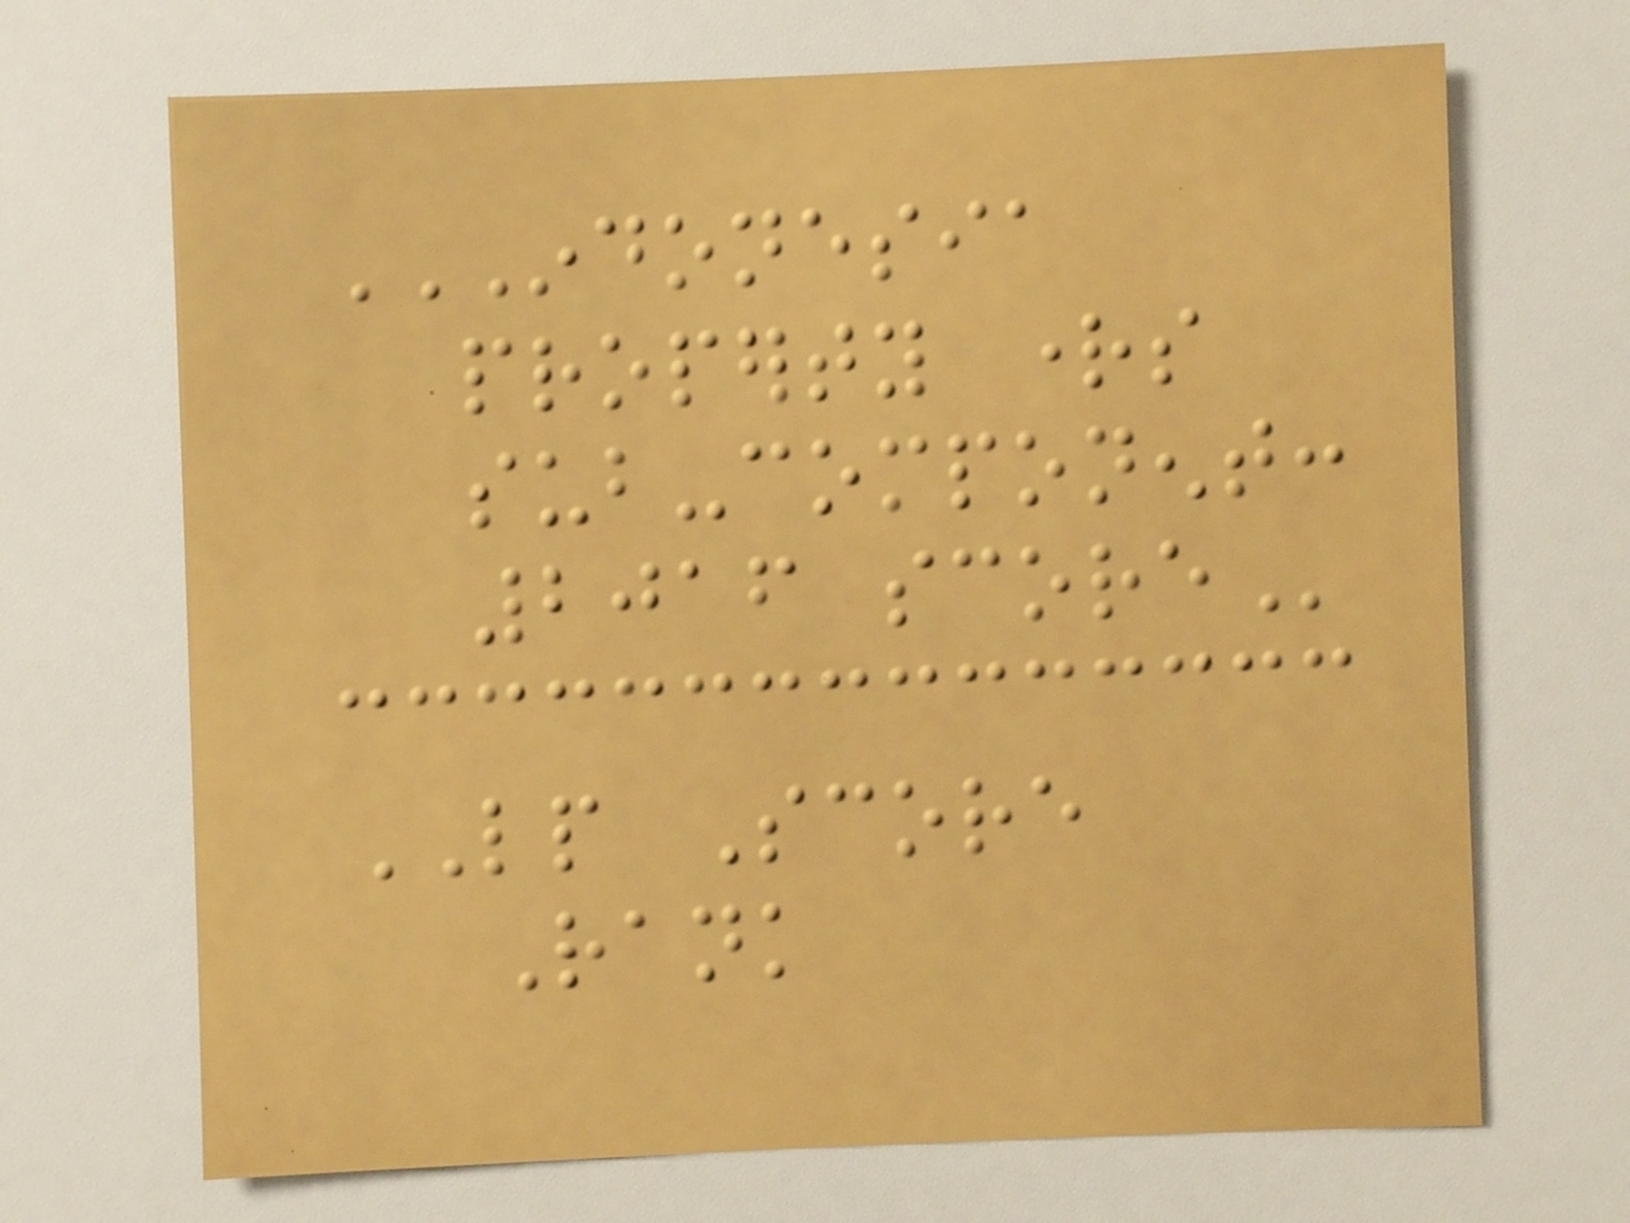INDONESIA
PROPERTY RIGHTS
SUB-COMPONENT:
2016 SCORE
LP Score
Rank
